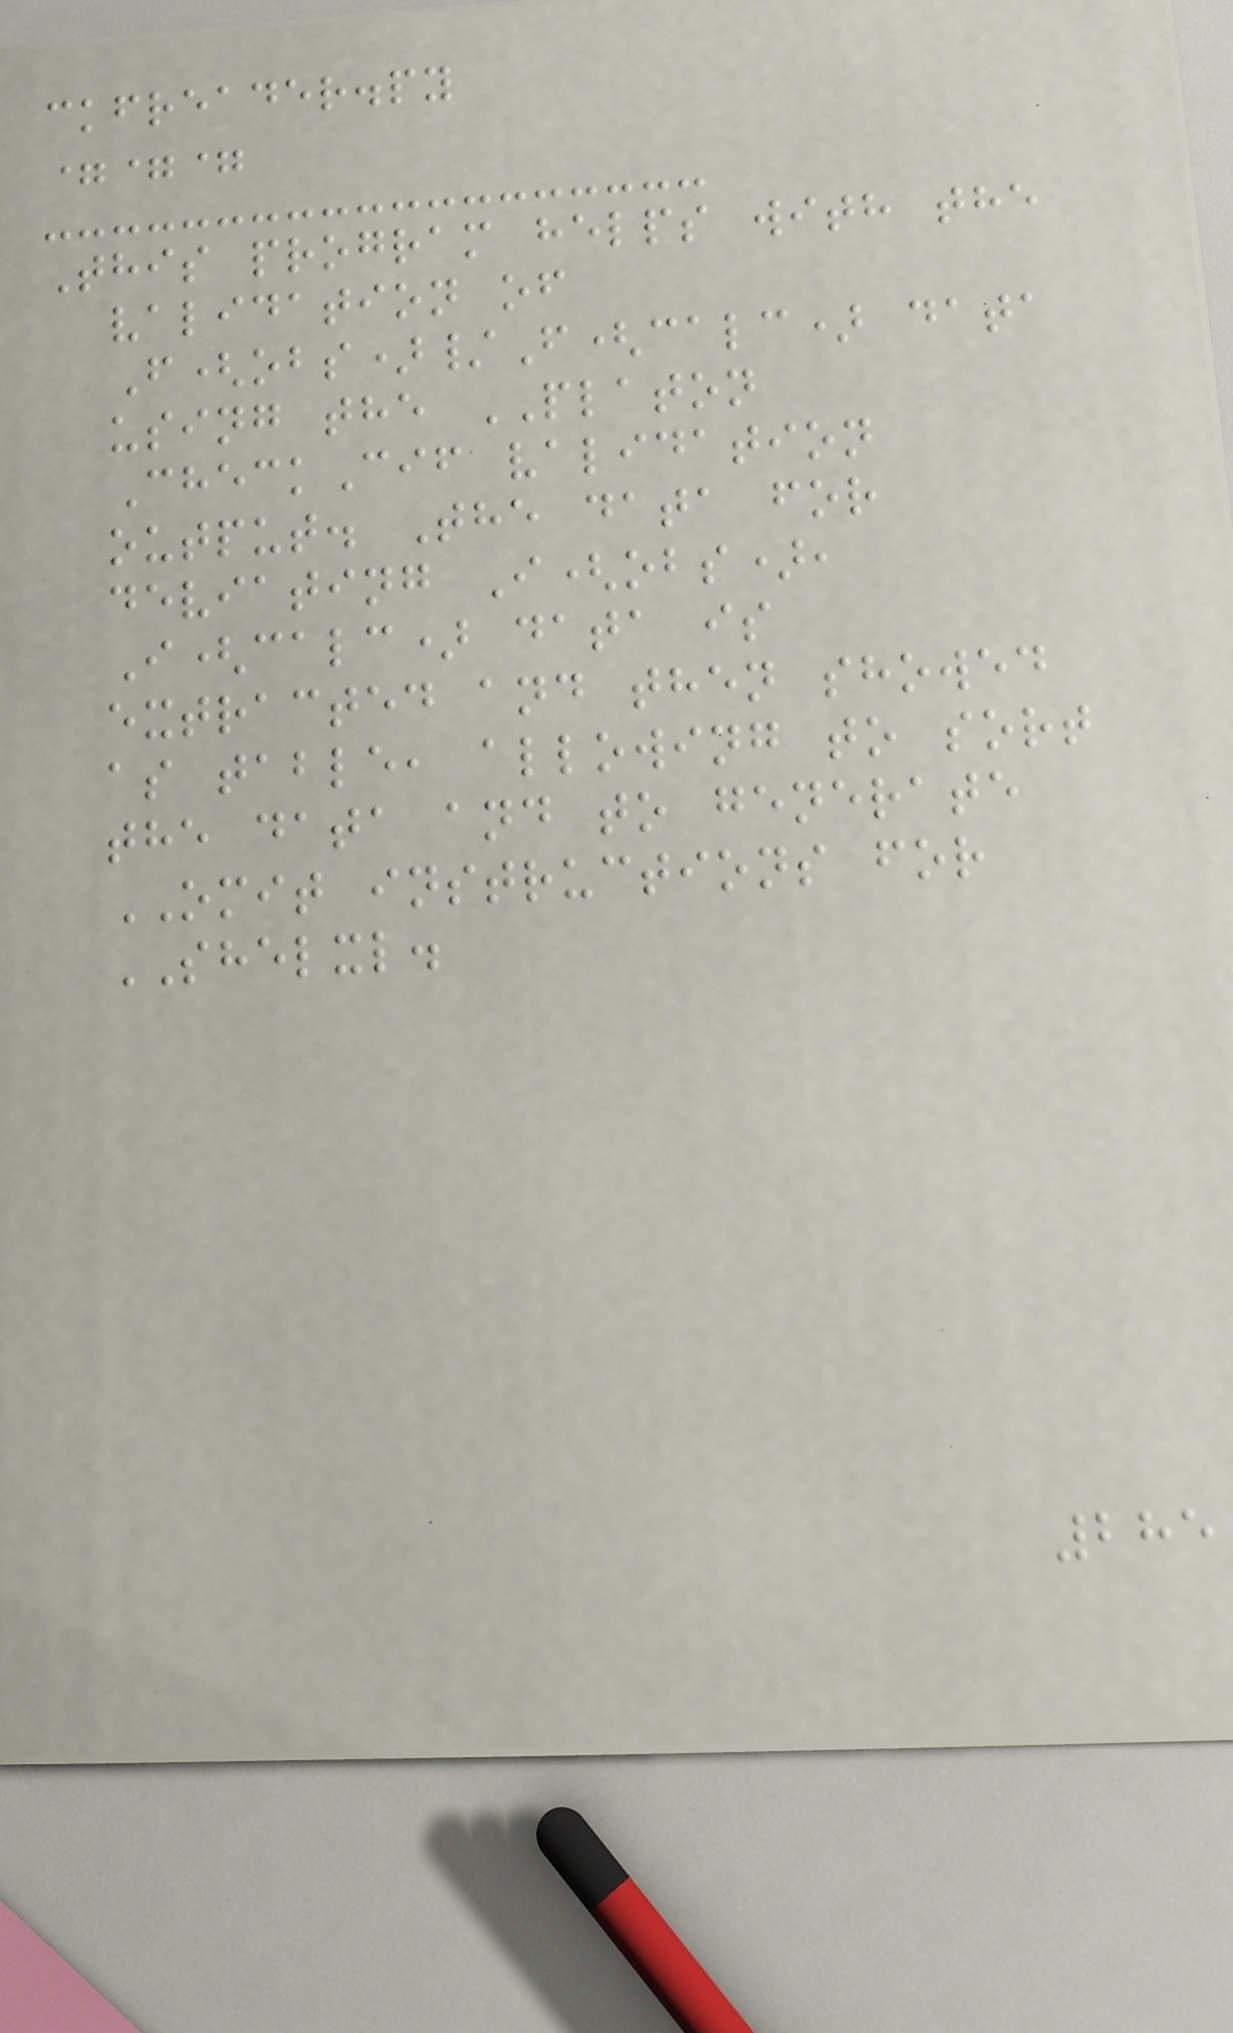ckfreader.py
===
This program helps with the
validation of
F(obs)/F(calc) data
using the PLATON
CheckCif validation
output. The data for
deviating I(obs),
I(calc) data is
extracted and then showed
as table, allowing to sort
the data and to generate
OMIT instructions for
SHELXL.
285
